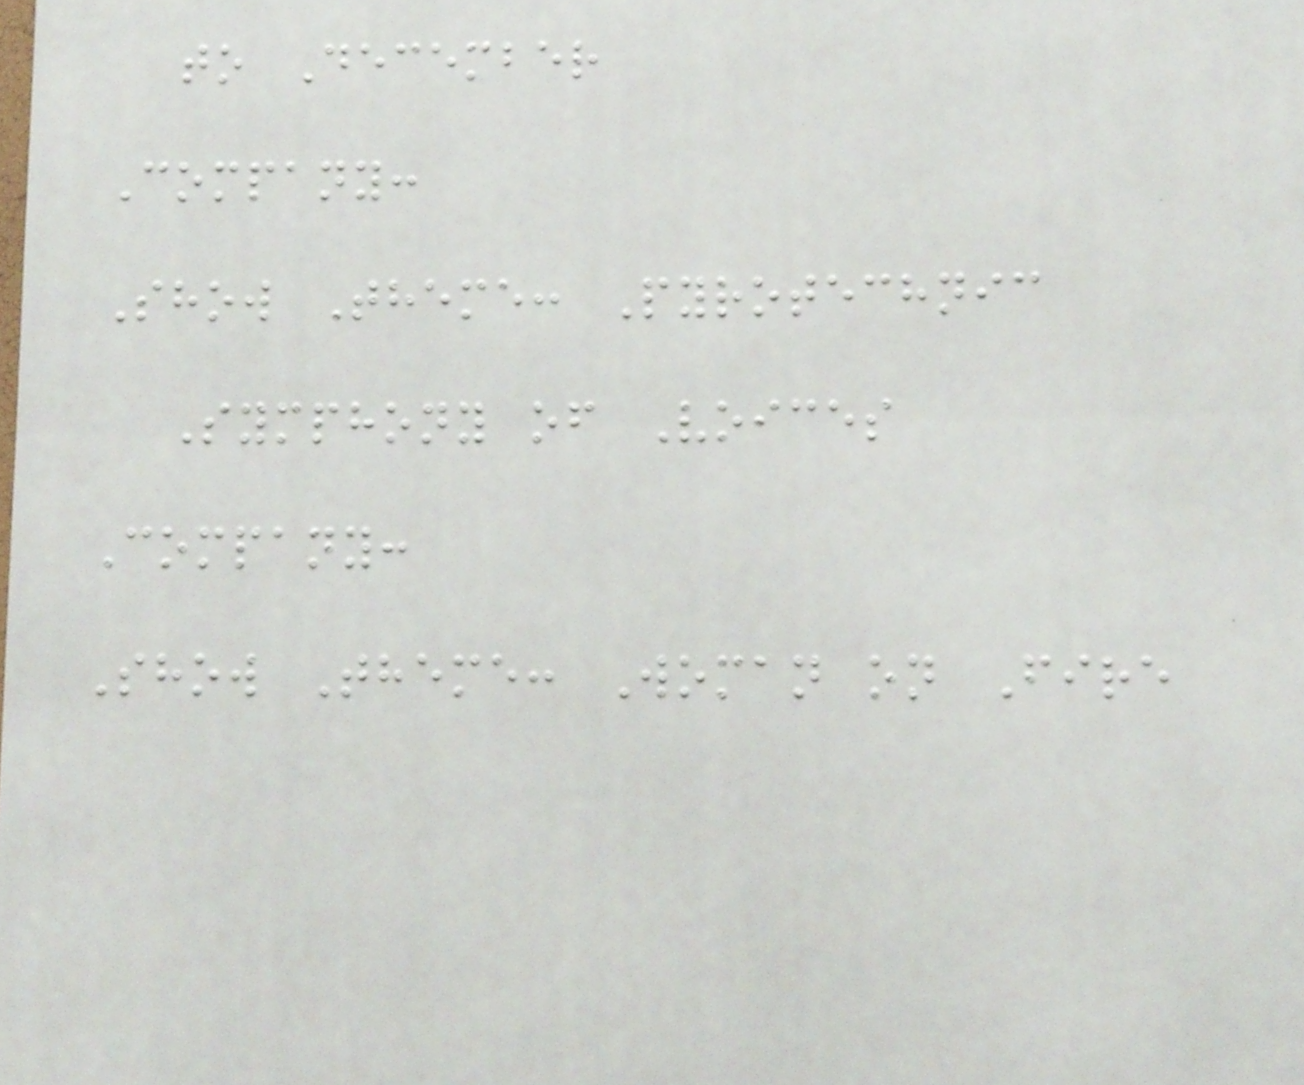to December
Company:
Show Theme: Pyrotechnic
Symphony of Voices
Company:
Show Theme: Woman on Fire
